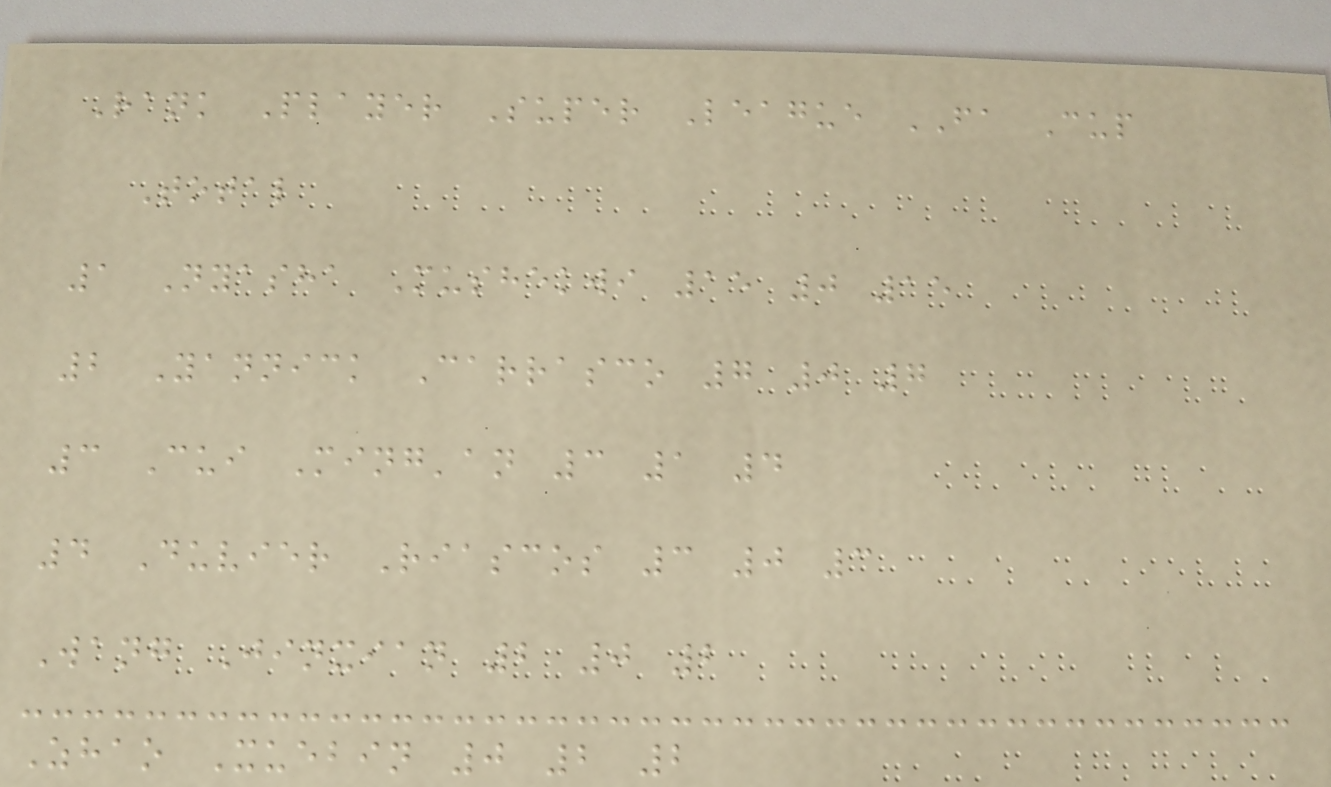Rank Player Super League FA Cup
Total
1 Nyasha Mushekwi 15 0 15
2 Yannick Carrasco 7 0 7
3 Cui Ming'an 3 1 4
4 Duvier Riascos 3 0 3
Wang Jinxian 2 0 2
Zhao Xuebin 0 2 2
